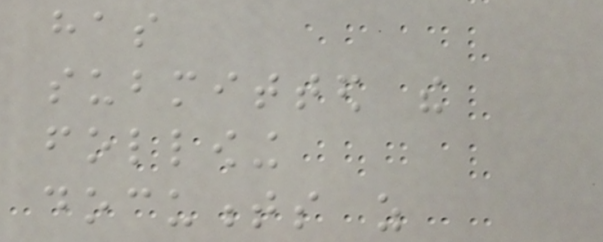has
submitted the
following
documents as
